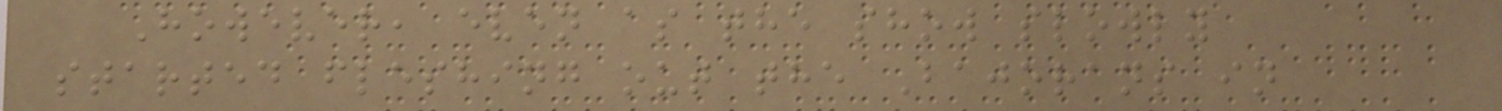However, even as the show slowly
started fleshing out the Bajorans in
